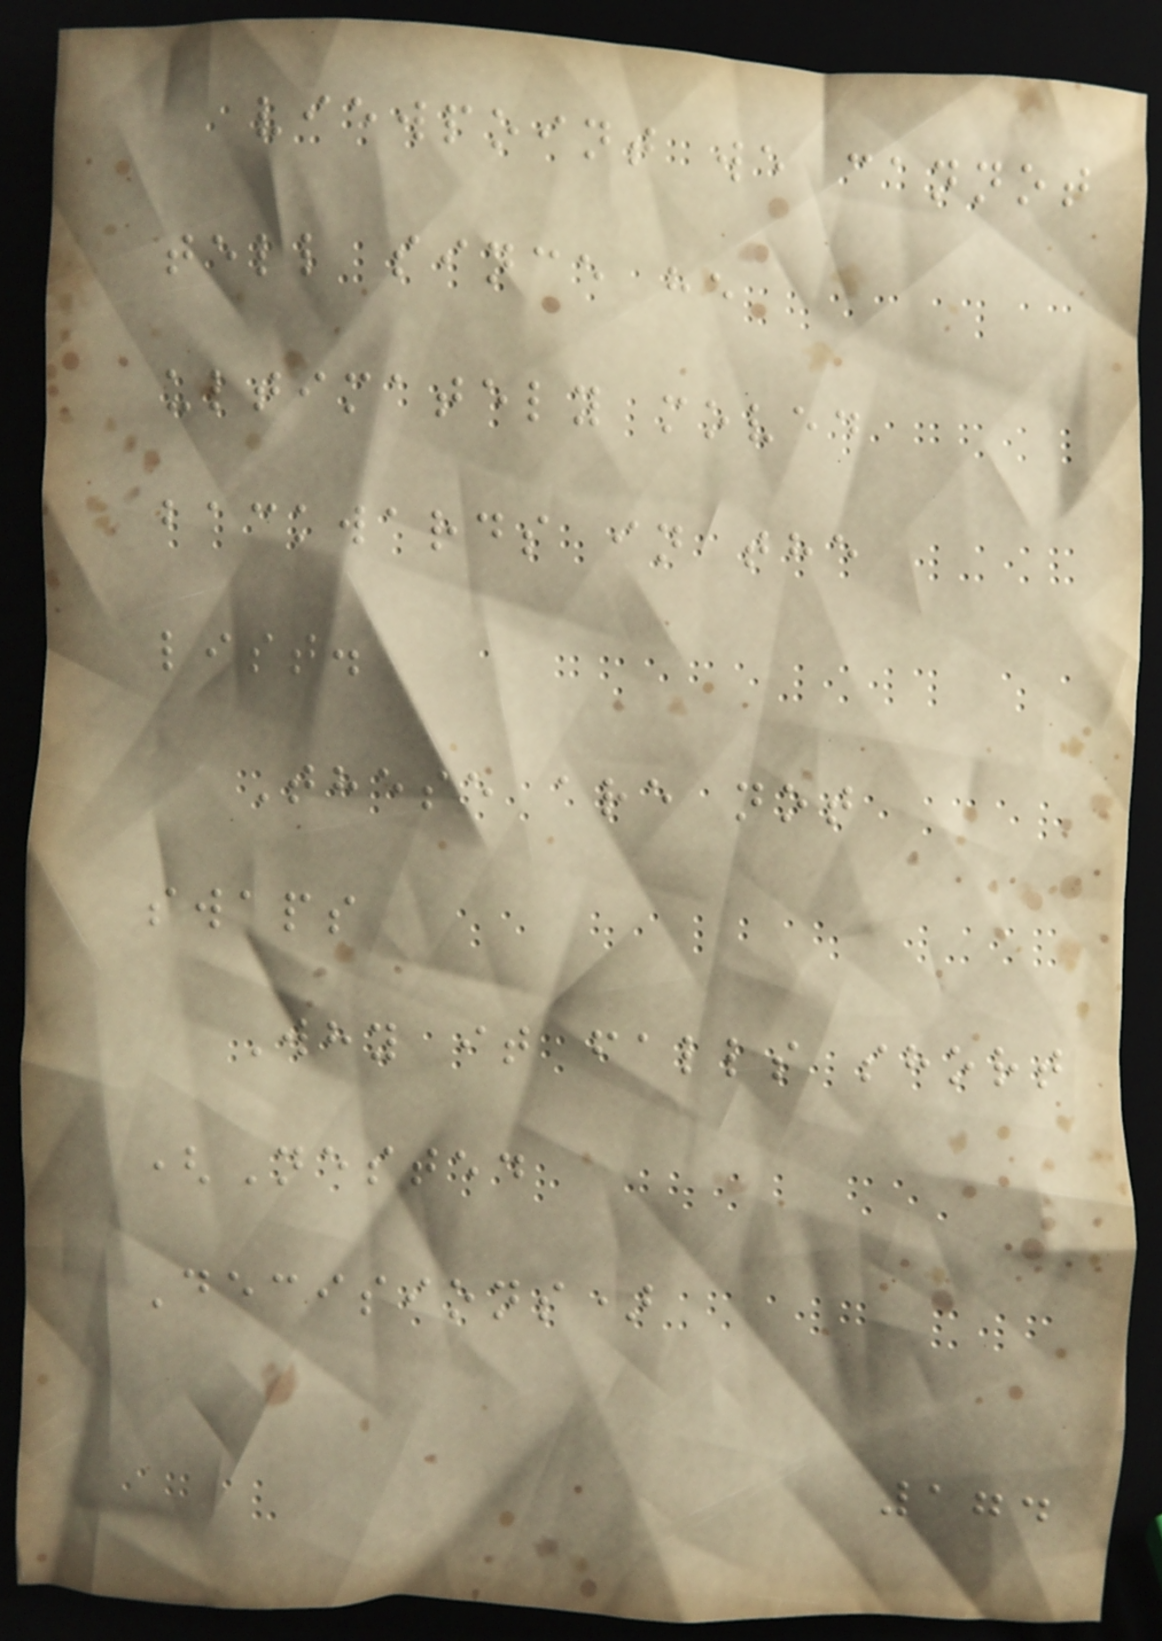viewpoint we cannot
tell since he
ultimately moved
backwards in the
list.
These are not
swaps
Why it falls short
(Nested
Decisions)
174
